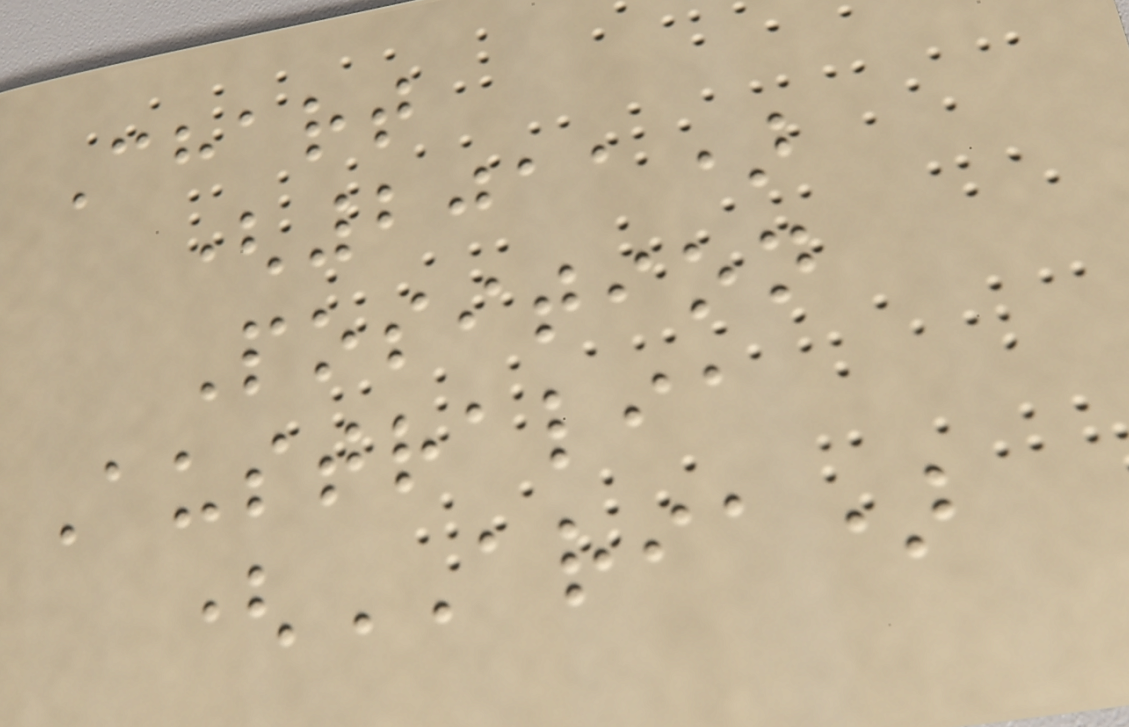Chart
(2011)
Position
Australia
(ARIA)
